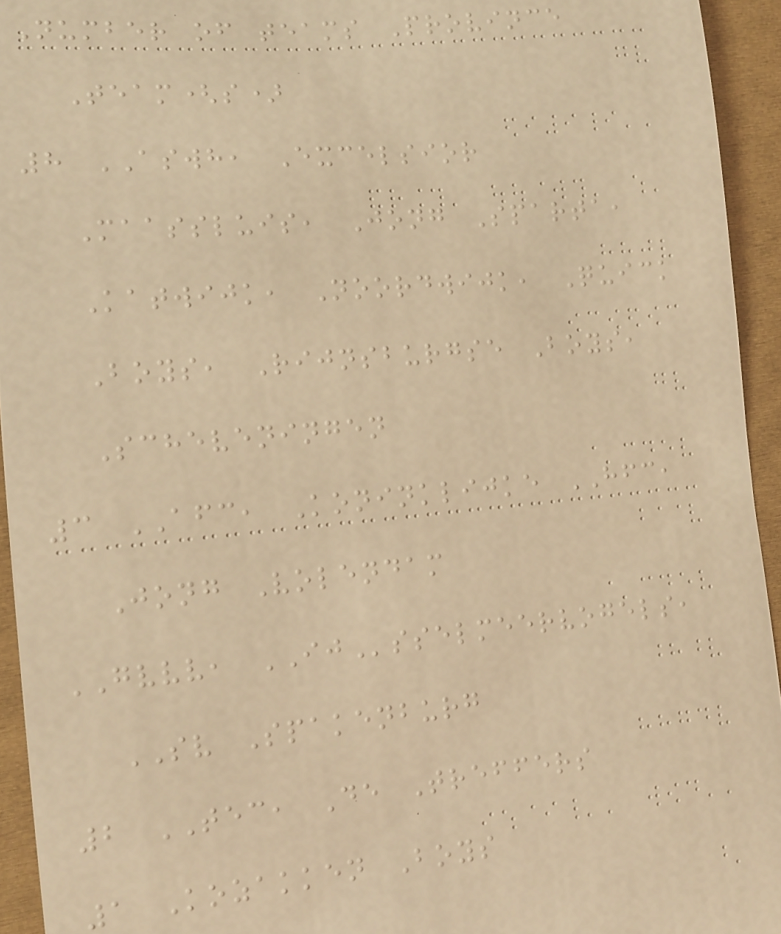Number of teams Province
Team(s)
8 ASWH, Excelsior
Maassluis, Jong Sparta,
Katwijk, Noordwijk, Quick
Boys, Rijnsburgse Boys,
Scheveningen
3 AFC, Koninklijke HFC,
Jong Volendam
GVVV, IJsselmeervogels,
SV Spakenburg
2 TEC, De Treffers
1 Kozakken Boys
